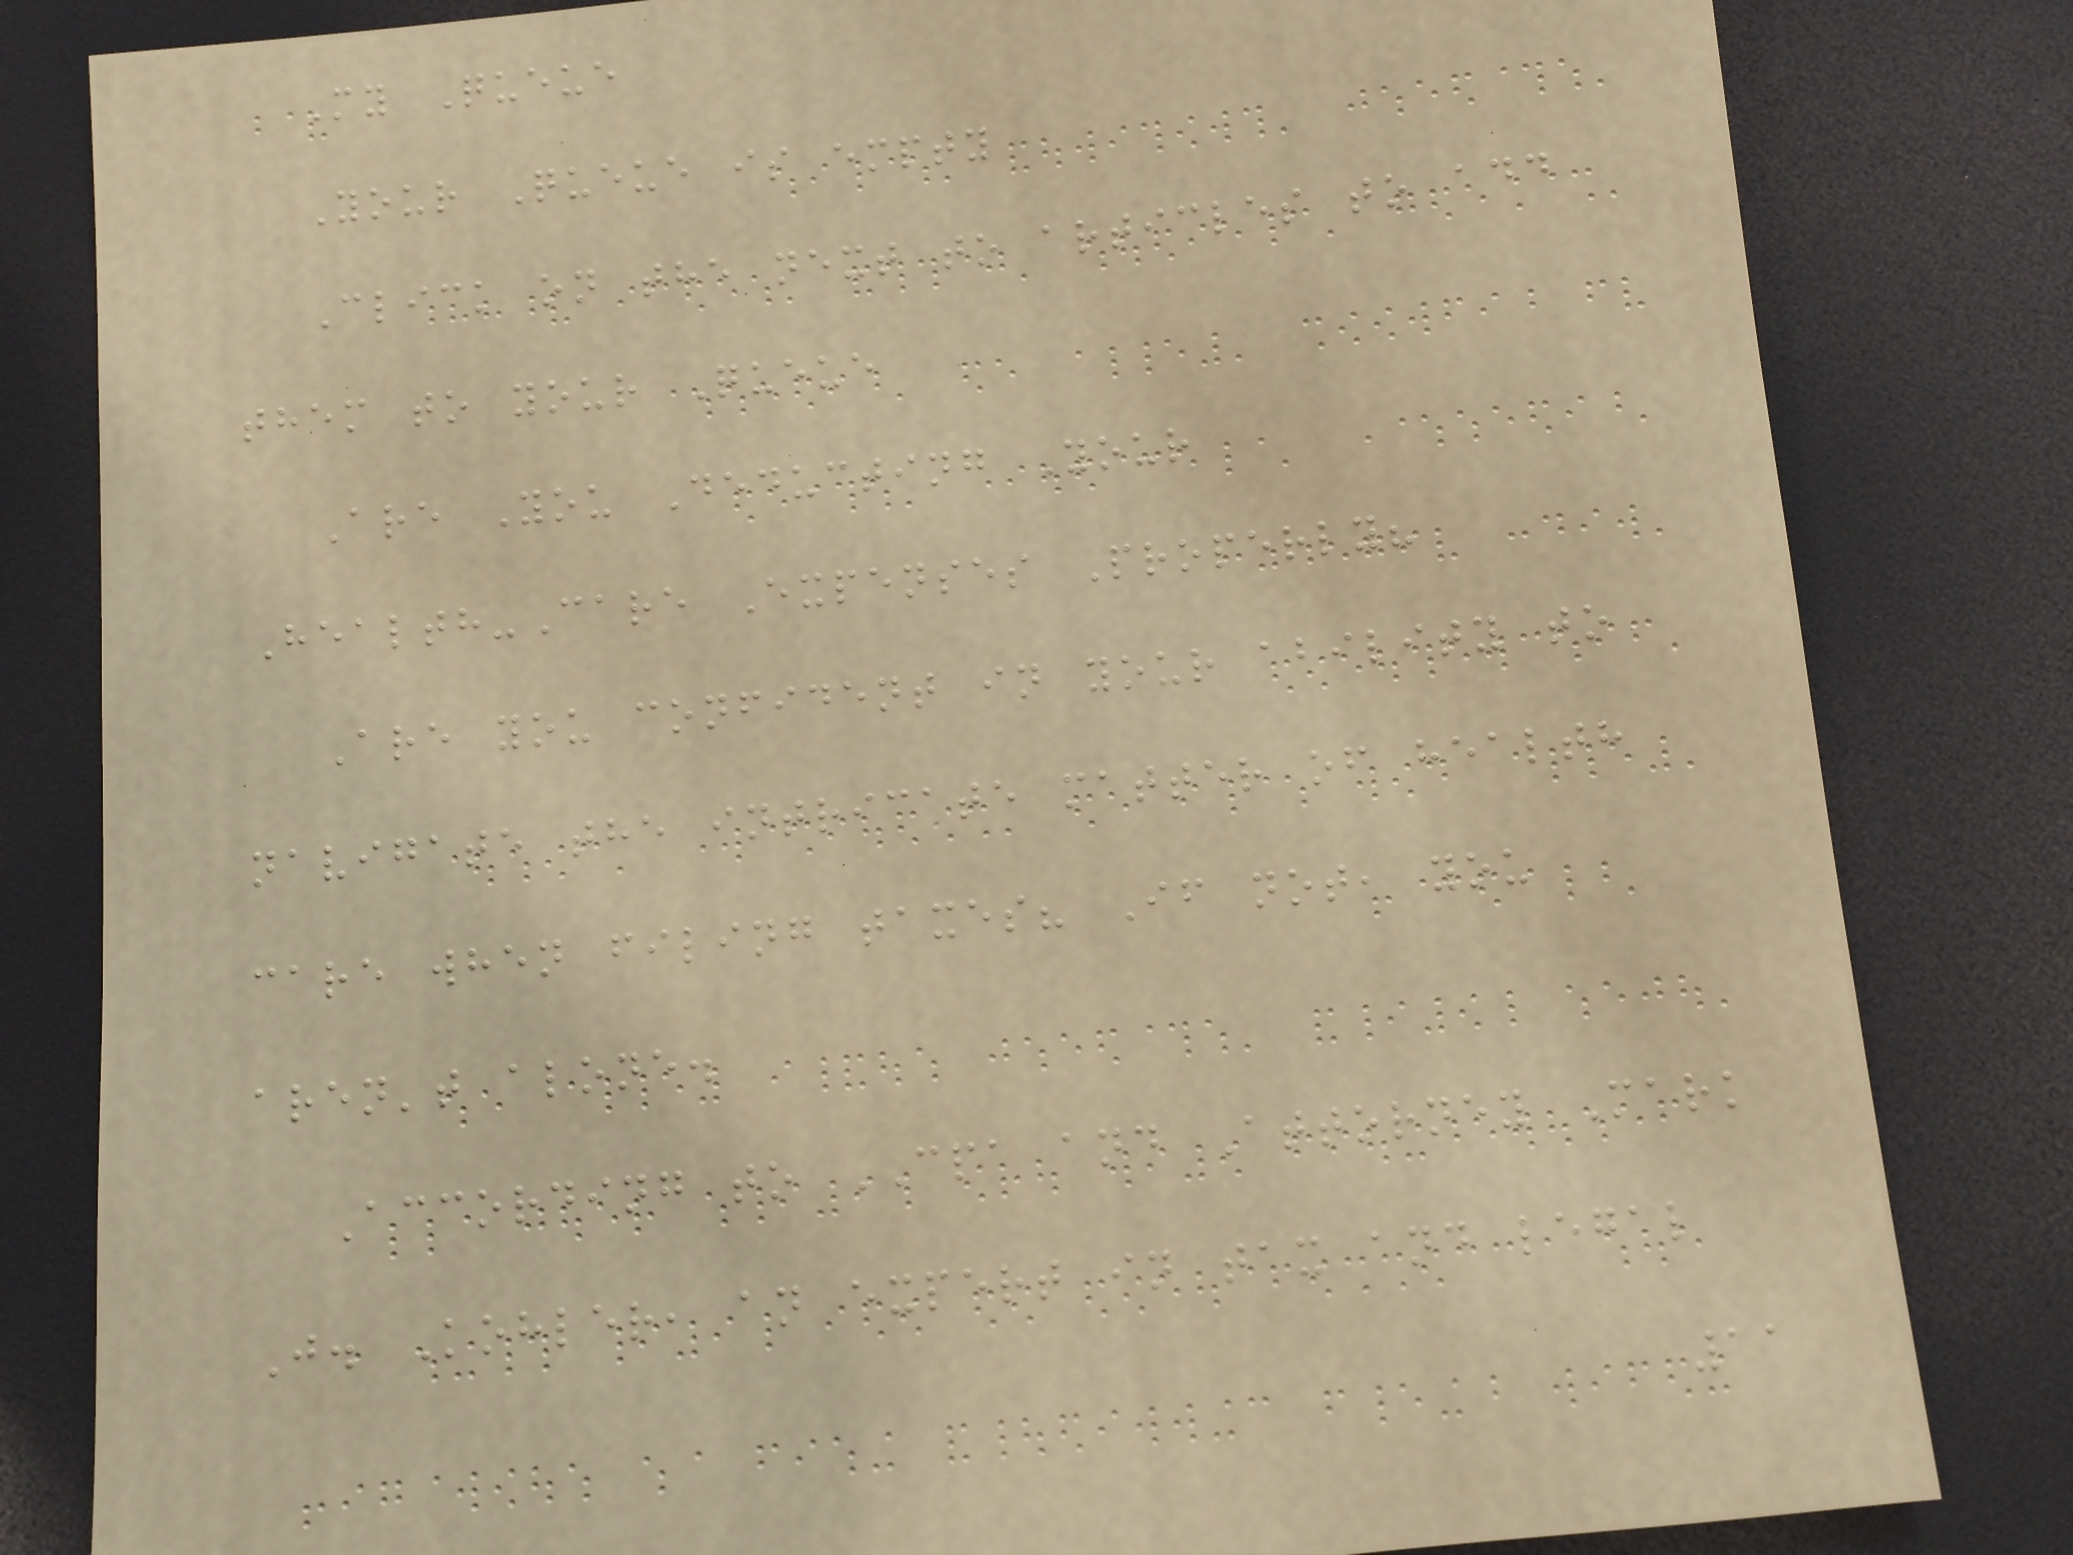My Queue
Your Queue is empty
Click on the next to articles to add
them to your Queue
Are You Deducting Your
Health-Care Expenses Properly?
Are you confident in your ability to
navigate the intricate matter of health
care when filing taxes? If not, you
aren't alone.
According to CPA and Attorney Mark
J. Kohler, an expert in tax and legal
11
